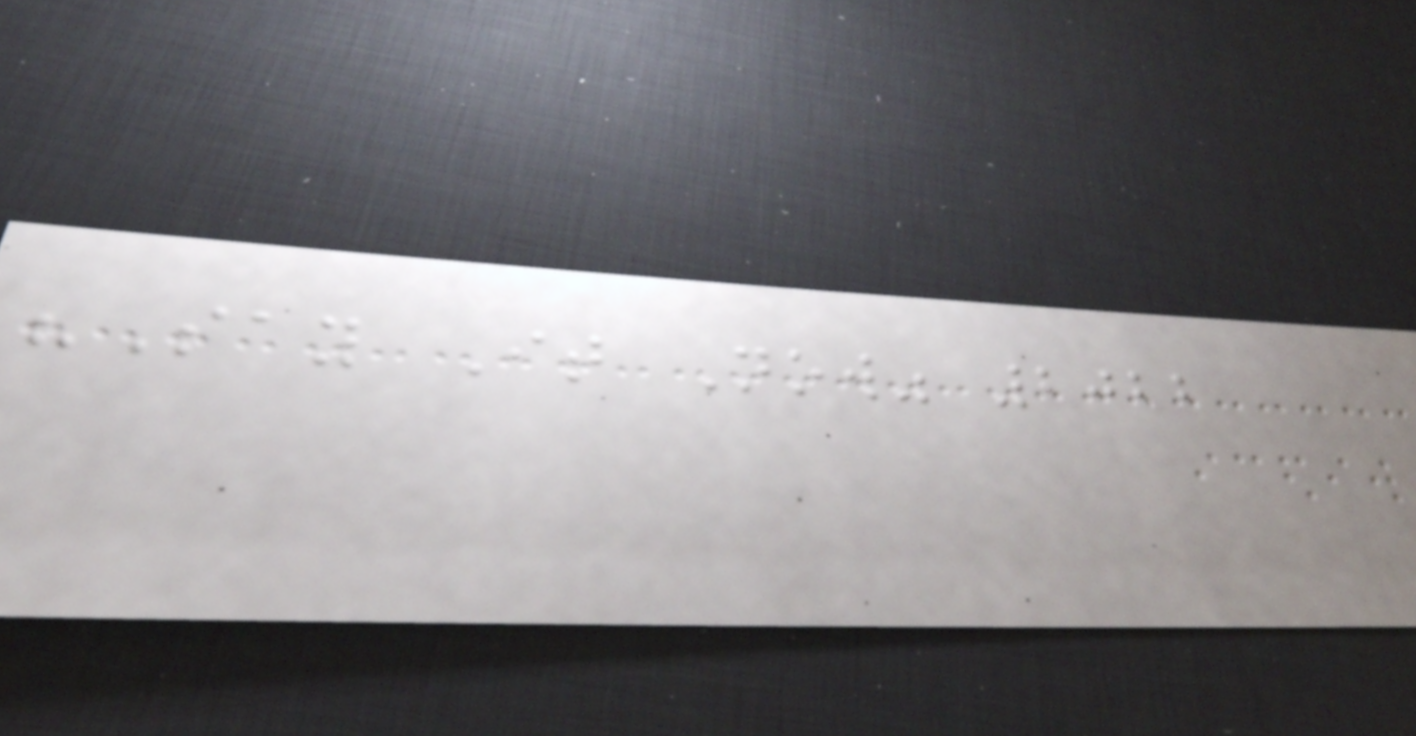"Say It Now" 2022
